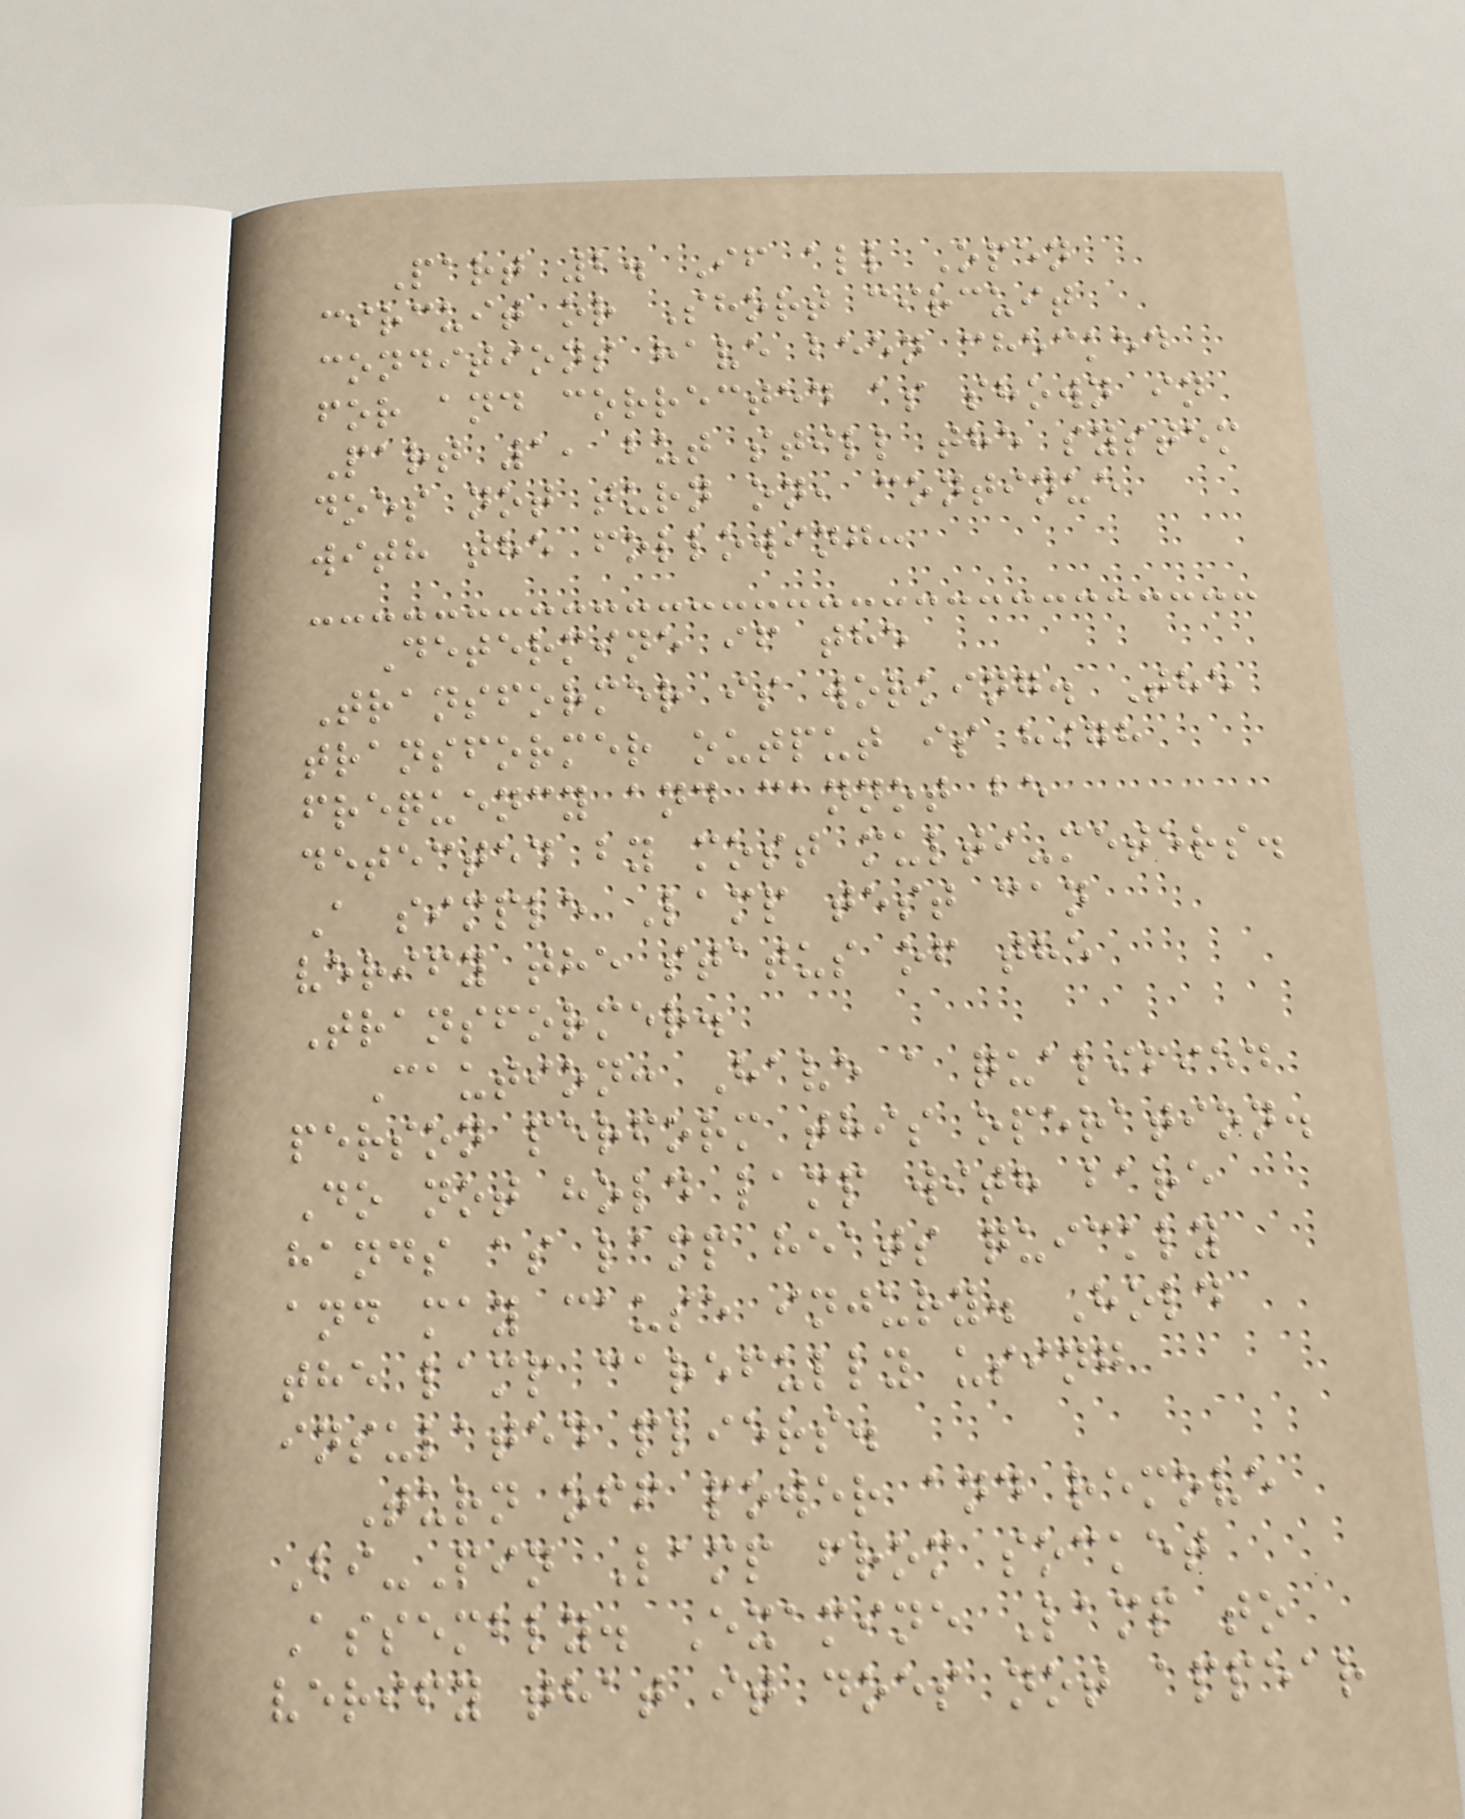Part 2. If all Open
circuit or Short circuit
conditions have been checked
for and corrected as shown in
Part 1, but still the system
does not turn on, continue
with the following:
Determine if the
Transformer is working. The
transformer output is high
frequency and cannot be
detected by most multi-meters.
A simple Lamp test can
verify the status of the
Transformer.
Caution: Have a qualified
person perform this operation.
Do not hold lamp with bare
hands as lamp heats quickly
and may cause injury. Hold
the lamp carefully using
insulated pliers.
Turn off power and remove
Bi-Pin Lamp from socket
Assembly. Examine Lamp to
verify that it does not appear
